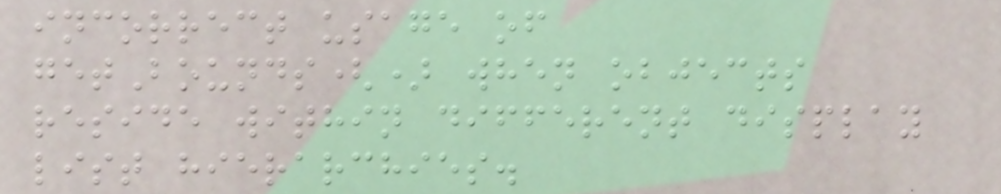incorrect usage of
getBounds() when objects
reside within different display
list hierarchies.
